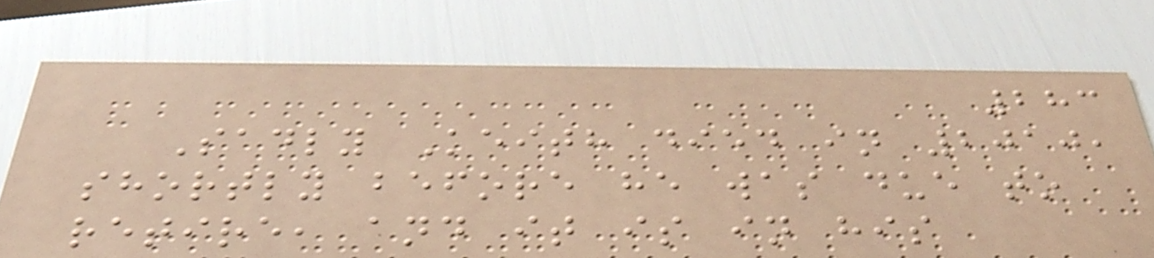283
Sadly Keith died in 2010,
shortly before he was due to
retire, and it is in his
